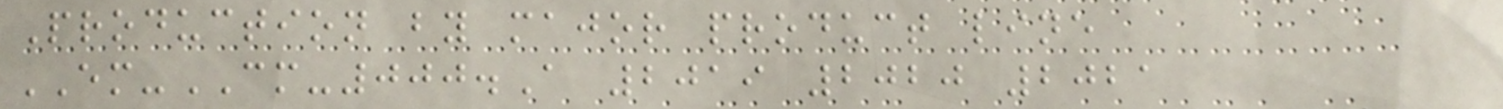Production by major product line
EM-CM-000.A 2019 2020 2021
